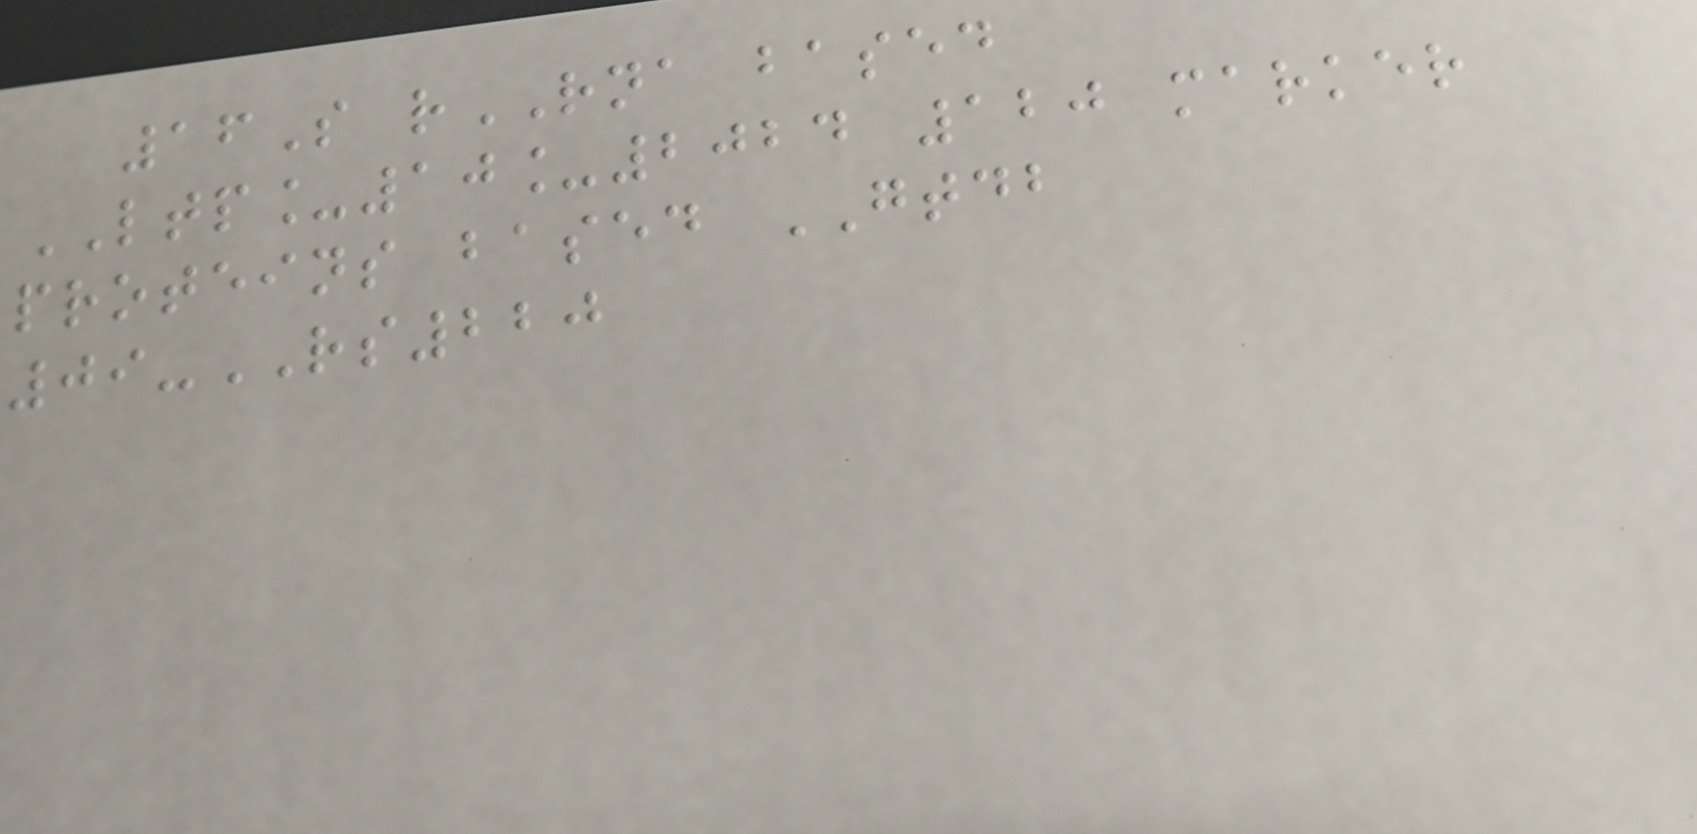16S rRNA based
LTP_10_2024 120 marker
proteins based GTDB
09-RS220
